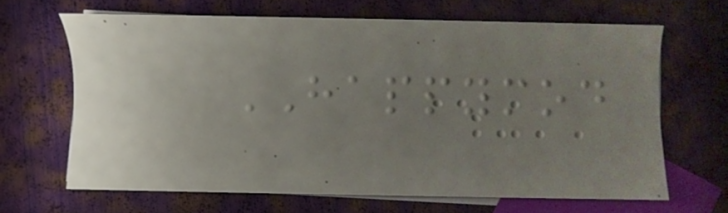HAPPYMOD
